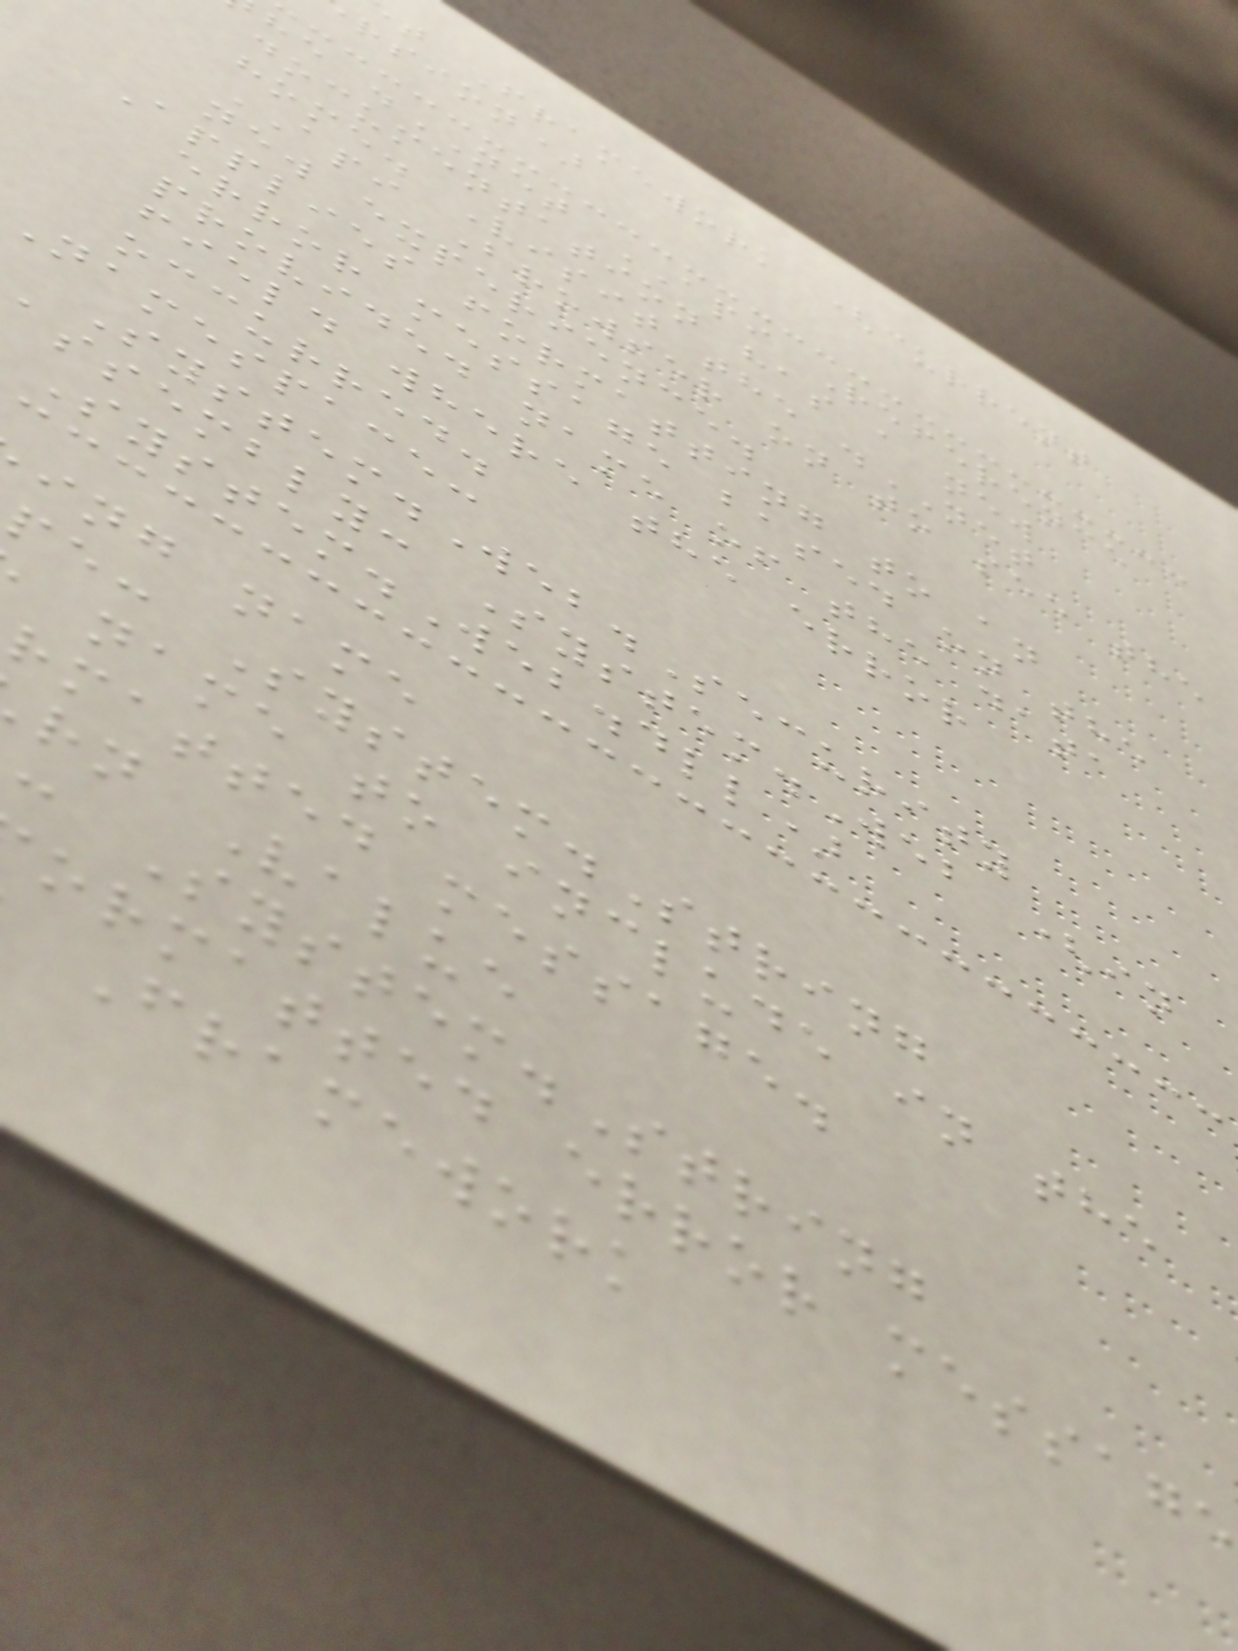t Framework (current
rsion)
he .NET API Reference
documentation has a new
home. Visit the .NET
API Browser on to see the
new experience.
Applies formatting to an
error message based on the
provided name of the data
field where the error
occurred.
Namespace:
System.Web.Security
assembly: System.Web (in
System.Web.dll)
ing name
pe: System.String
name to include in the
rmatted message.
rn Value
: System.String
ormatted error message
Framework
